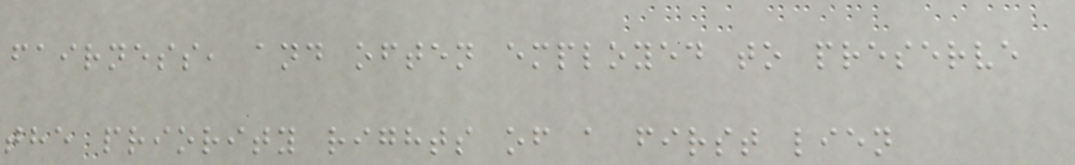fairness, and often employed to preserve
the priority rights of a first lien
